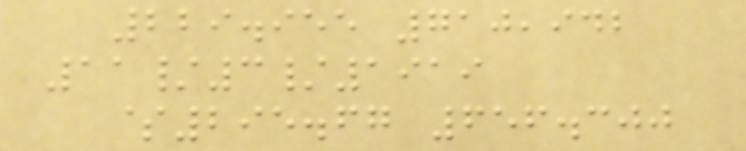229.955 710,942
11/3/1919
$295.67 656.300
